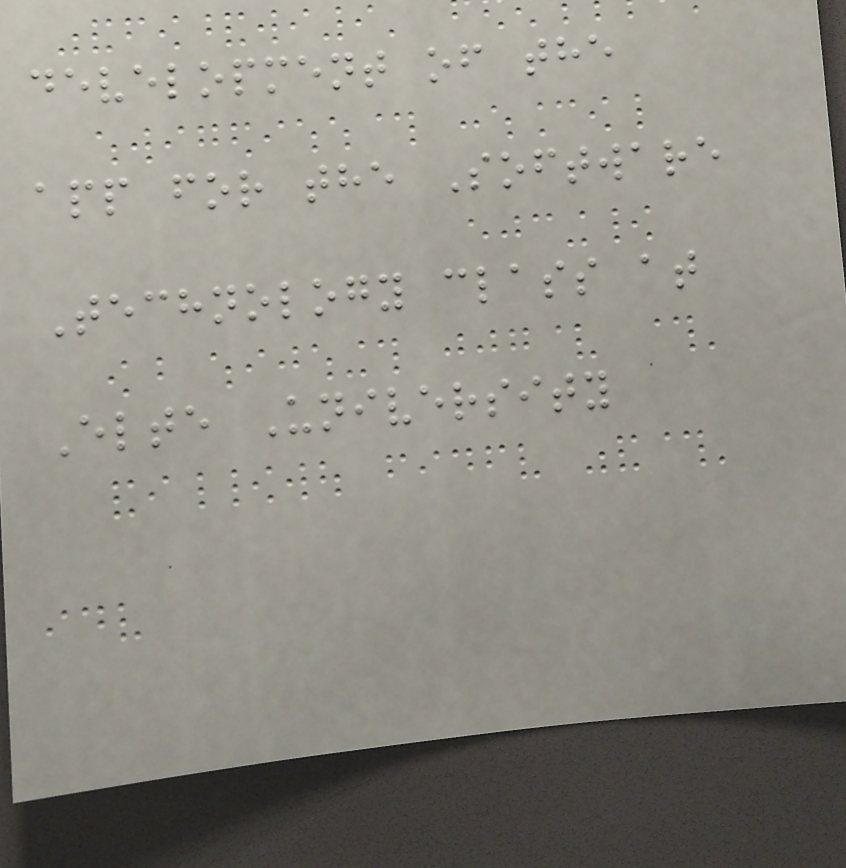development of the
app for the Software
Technology class at
Elte University
